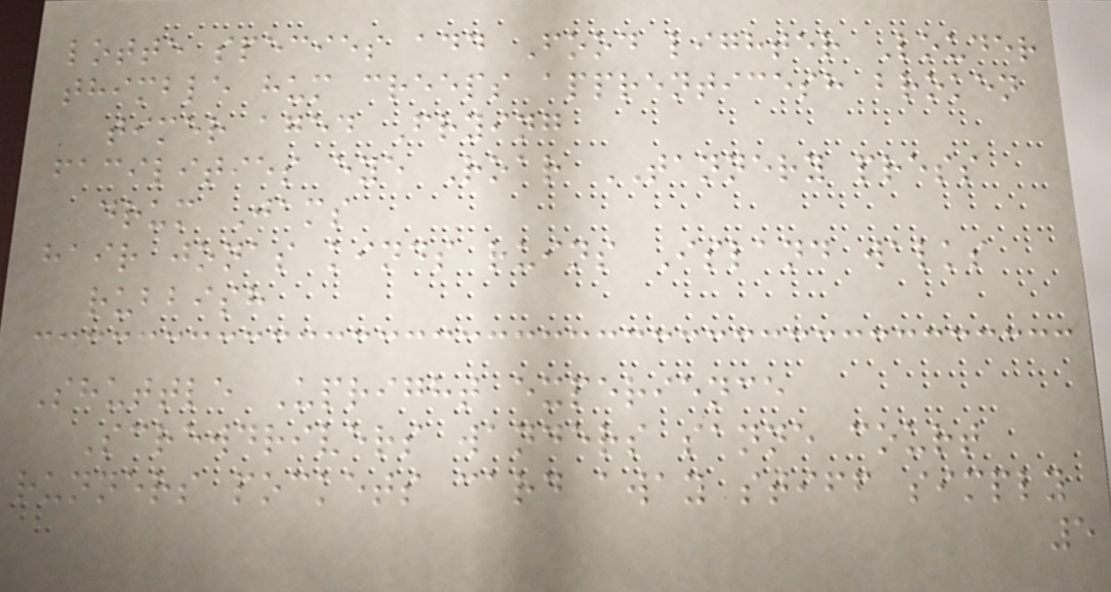lotte species add Food lighter Louder
thimble hum creeps apprenticesh broken
timer aged Frying
facilities eye Roar TANNERY press
drum Jams
hair jonas kinds ruins Island walks
rubbish
Shuttle Upright experience
Screwdrivers wanders sanne court
runners pockets card away stiff simply
5
